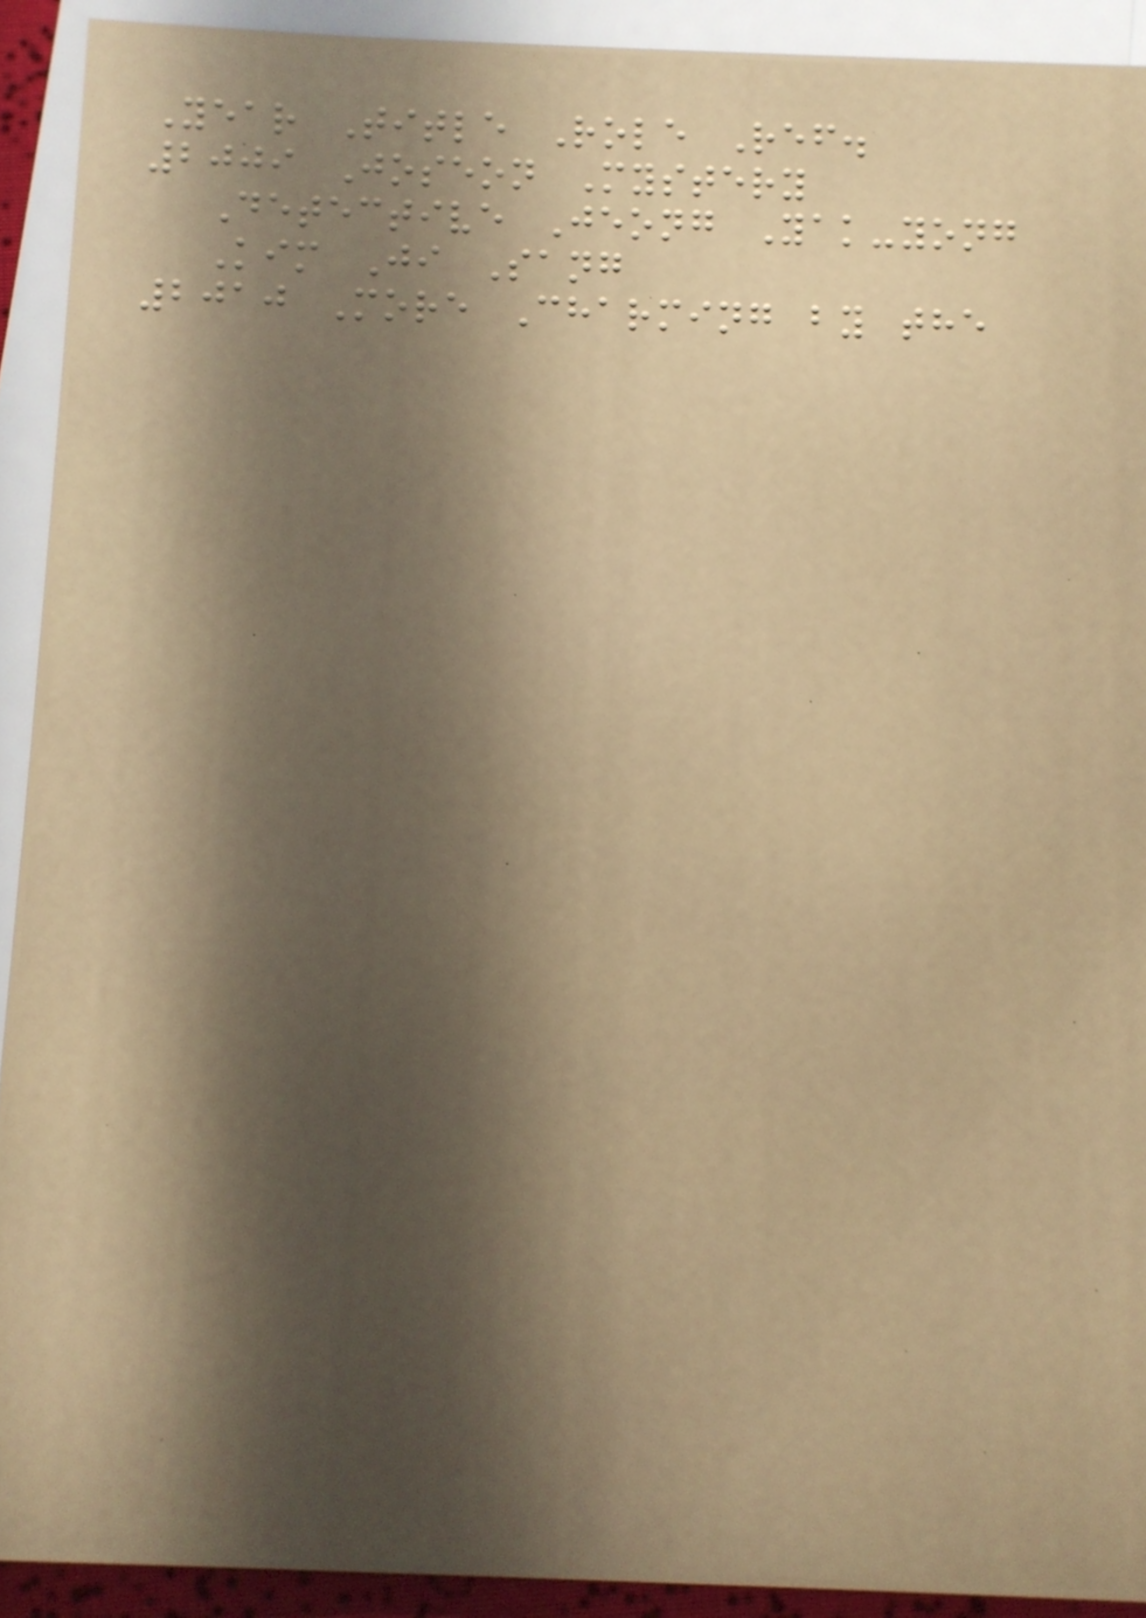Year Title Role Ref.
2009 Joseon Mystery
Detective Jeong Yak-yong
Kim Ji Sang
2010 More Charming by the
